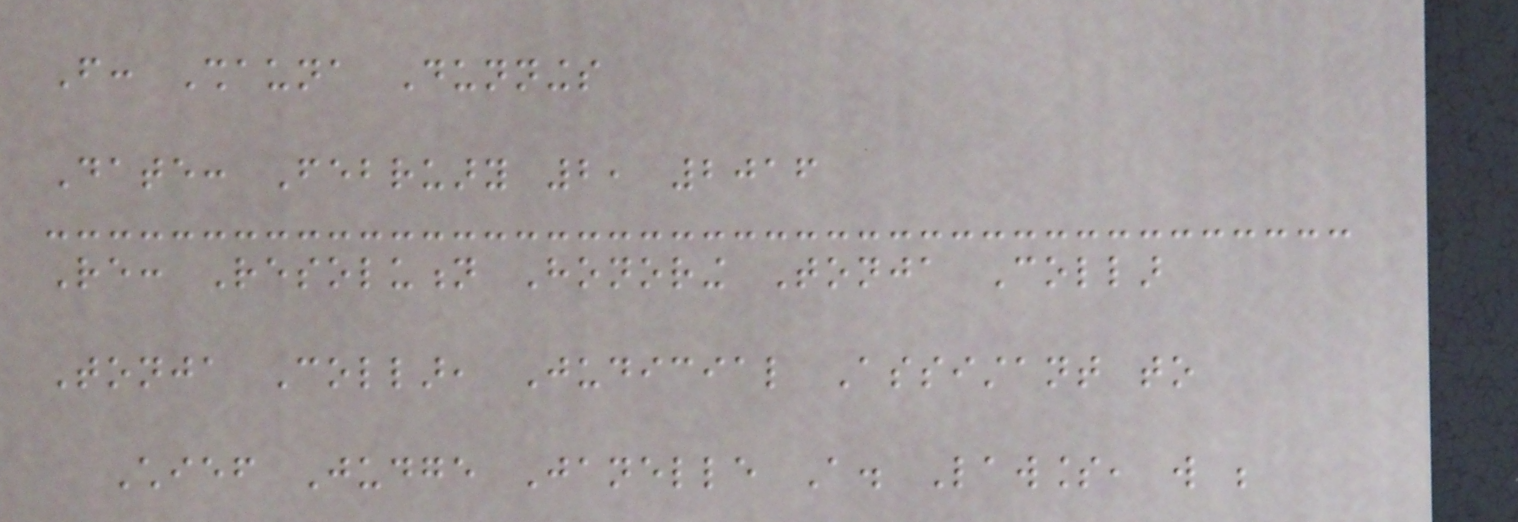From: Shauna Dunnings
Date: February 2, 2016
Re: Resolution Honoring Tonja Collar
Tonja Collar, Judicial Assistant to
Chief Judge Janelle A. Lawless, will be
